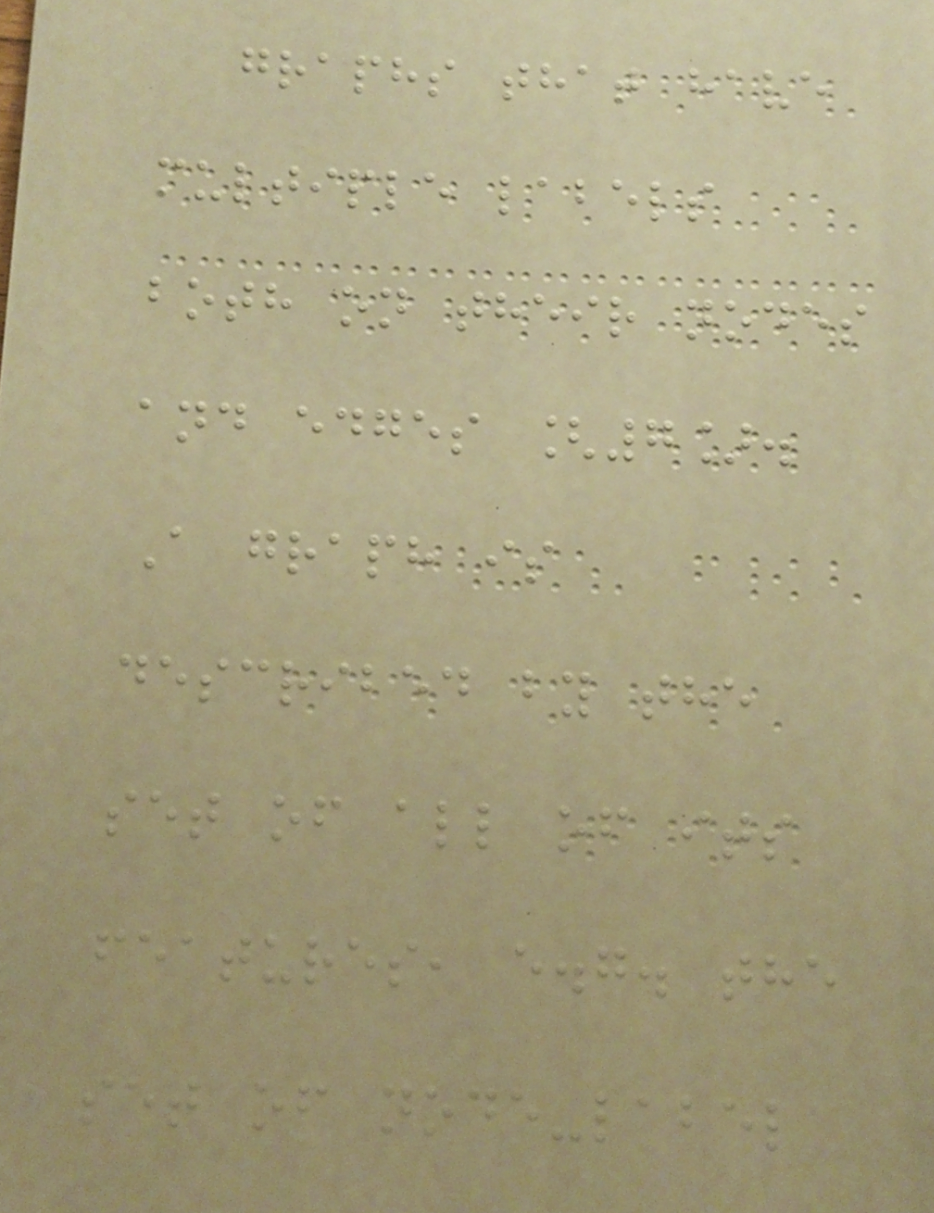graphs that have
multiple labels
both on their nodes
and edges [7].
A graph is
described by the
set of all of its
features, e.g. the
set of node-label
